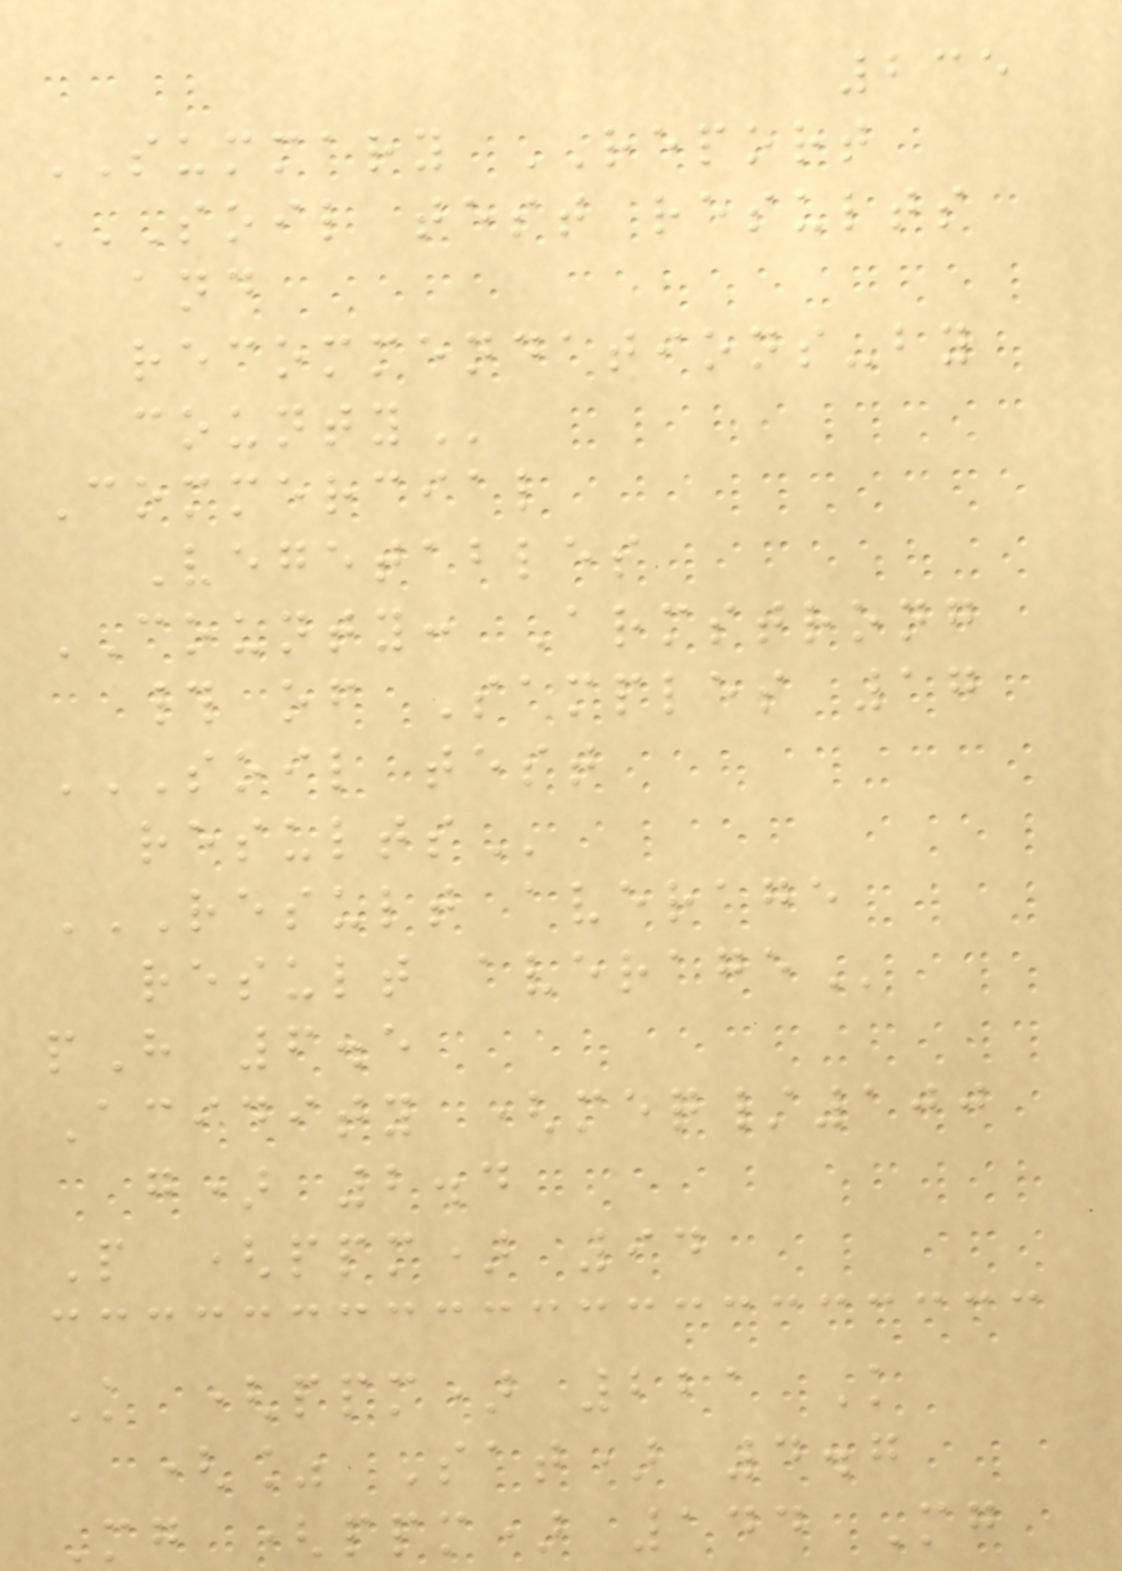235
SUMMARY REPORT
SOIL TEST RESULTS
AND
RECOMMENDATIONS-BY
COUNTY
Commercial
Vegetables
COUNTY: Armstrong
# of Samples 17
SOIL TEST
RESULTS
RESULT AVERAGE
RESULT AVERAGE
pH 6.5
Acidity (meq/100
g) 2.4
P (ppm) 94
K (ppm) 221 K
(% Sat) 4.7
Mg (ppm) 144 Mg
